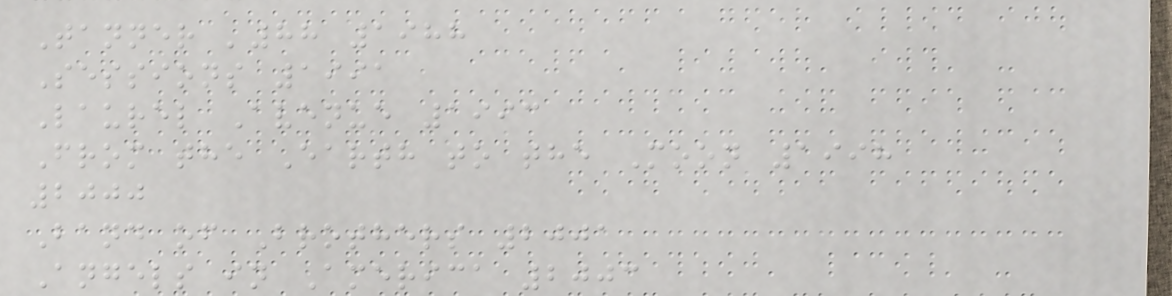Tanner '88 1988
Sessions 1991
Laurel Avenue 1993
From the Earth to the Moon 1998
2000
Band of Brothers 2001
Angels in America 2003
